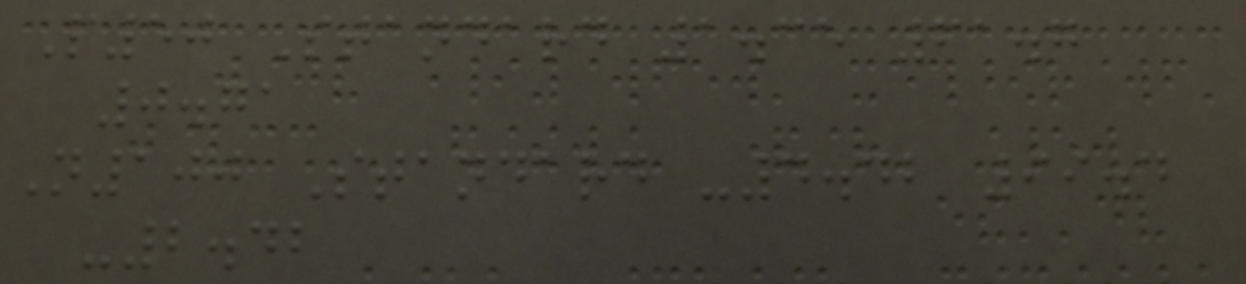P50 Standard 1.35 61.7
0.71
N100 Standard -4.42 99.4
-2.42
